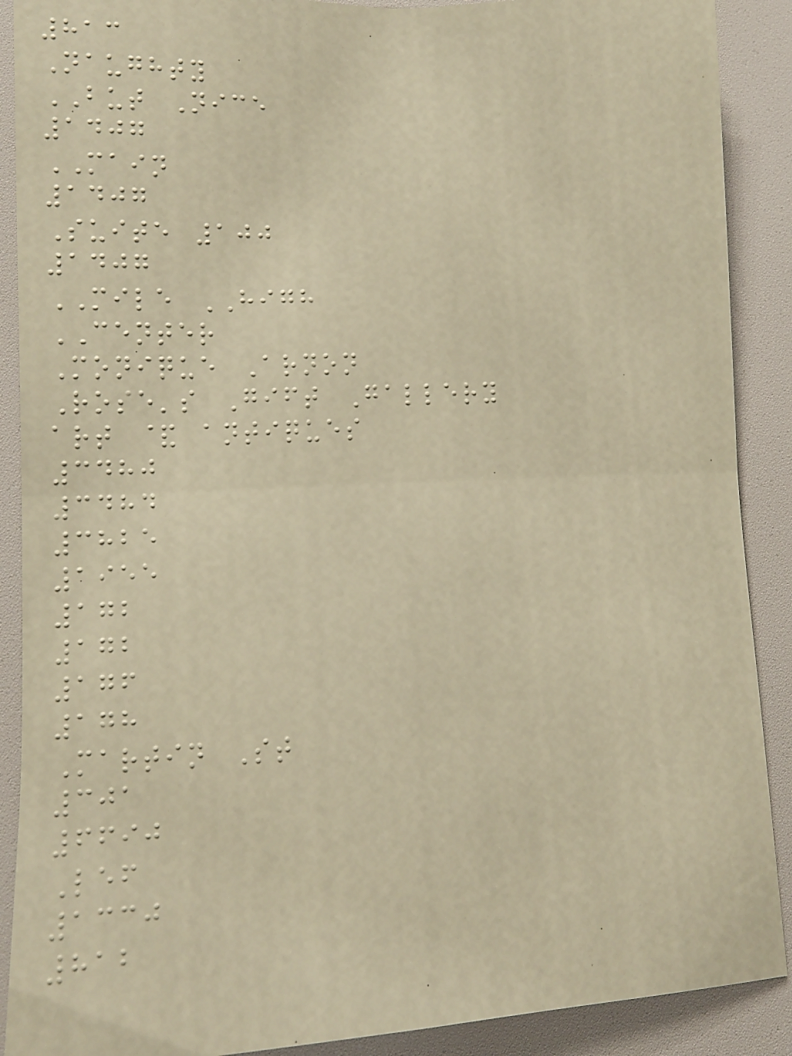813
Naughty
BUT Nice
1407
MAIN
1407
Suite 100
1407
MILE HIGH
CENTER
Monique Arnon
Rose's Gift Gallery
art & antiques
3480
3484
3825
1955
172
172
176
178
Martin St
301
6690
Lef
1330
812
